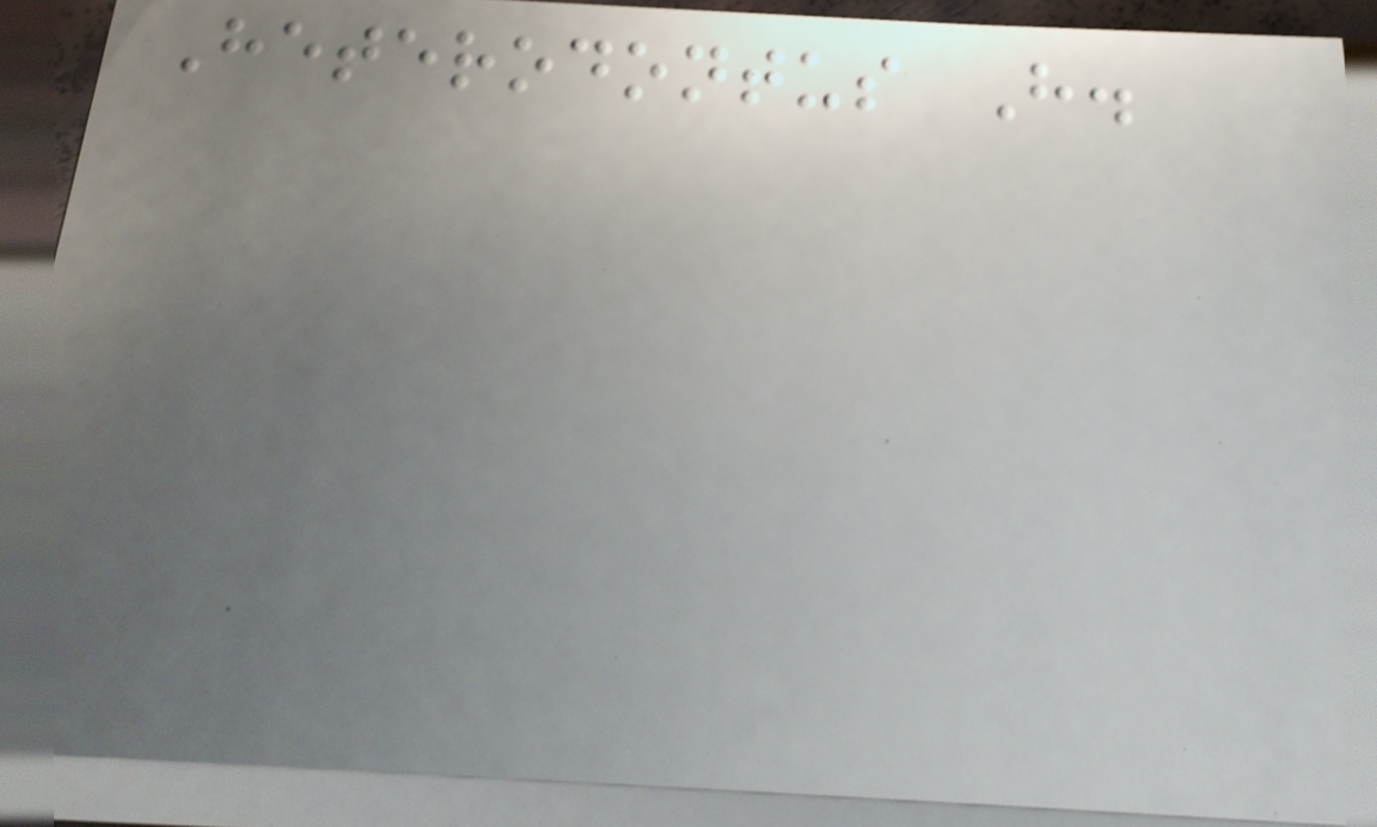Heterodontus H.
